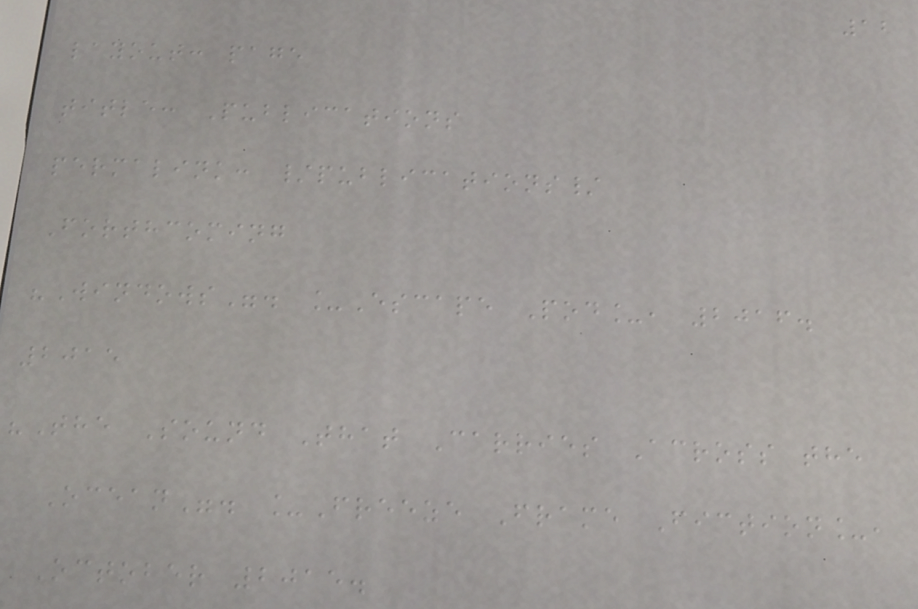12
layout: page
title: Publications
permalink: /publications/
Forthcoming
"Windows". _Escape Pod_, 2016.
2015
"The Sound That Carries Across the
Ocean". _Freeze Frame Fiction_,
October 2015.
